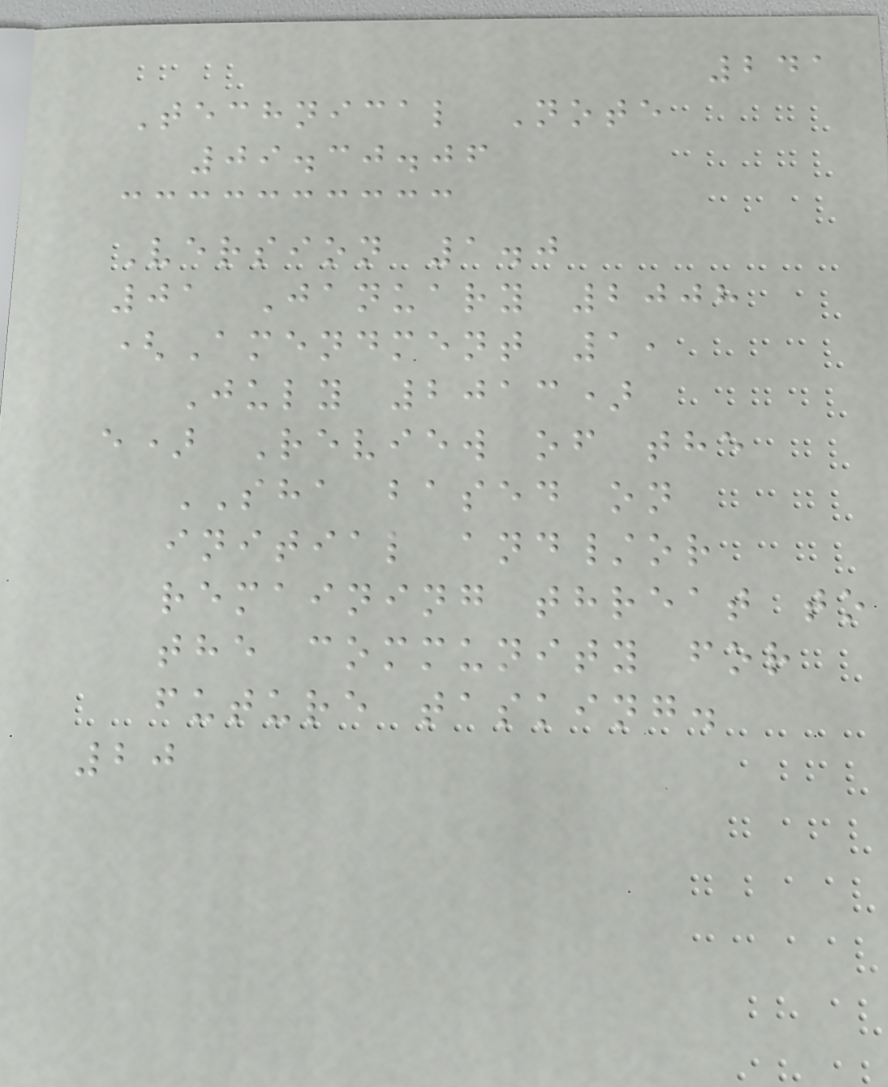241
Technical Note
09.30.06
Version 1.0
01 January 2008
(Amendment 1,
July 2013)
e) Review of the
SHA based on
initial and/or
remaining threat to
the community for
future tasking.
20
